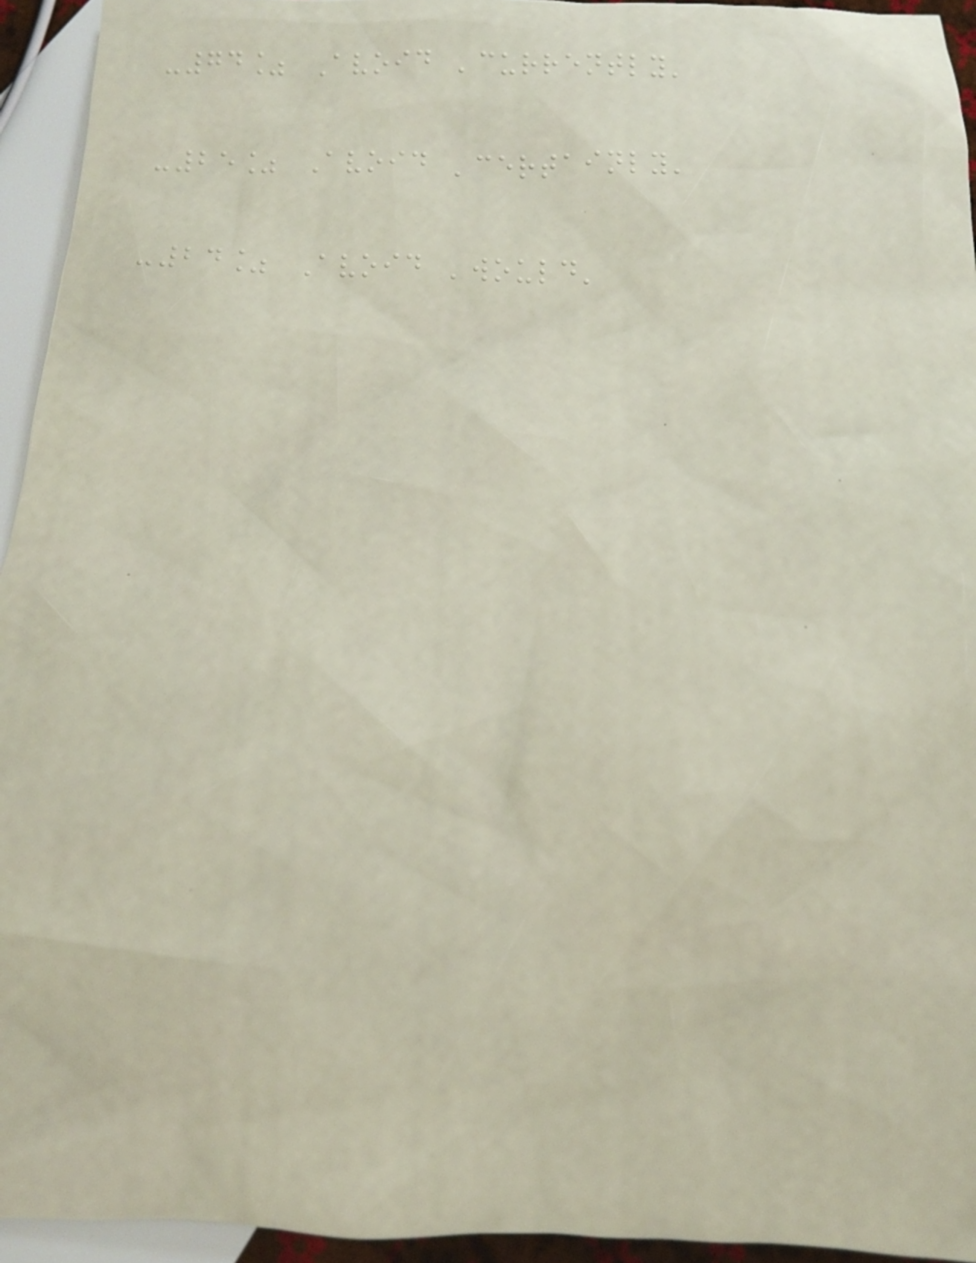-74% Avoid 'currently'
-25% Avoid 'certainly'
-24% Avoid 'would'
